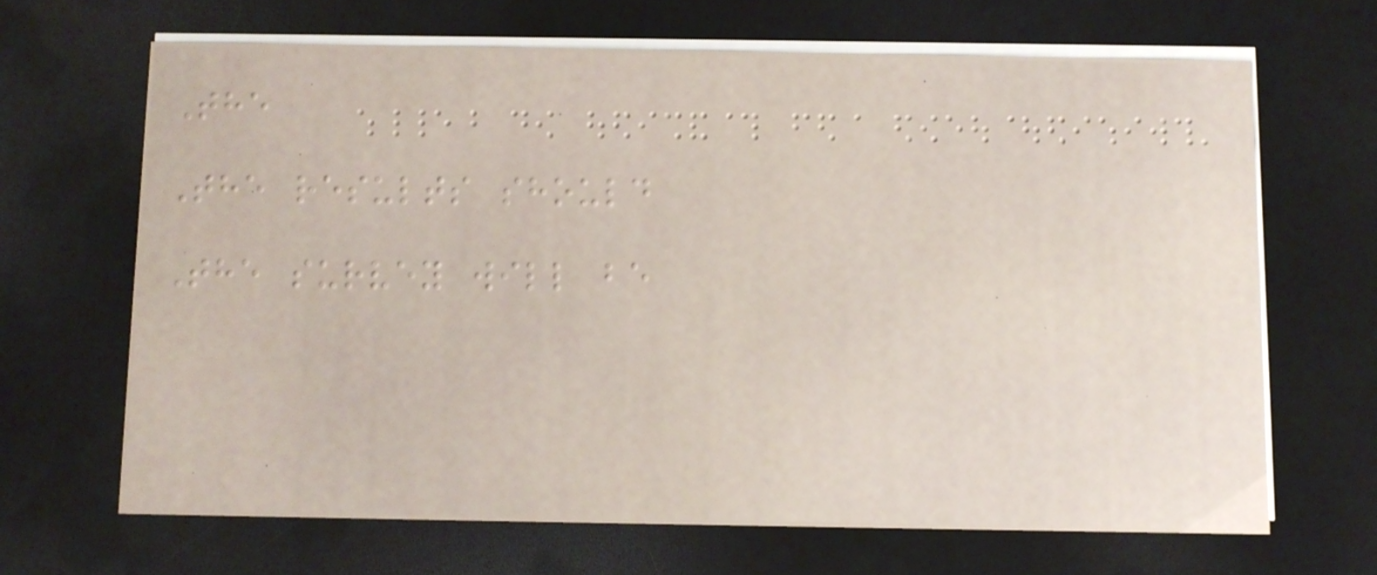The
The results should
The survey will be
